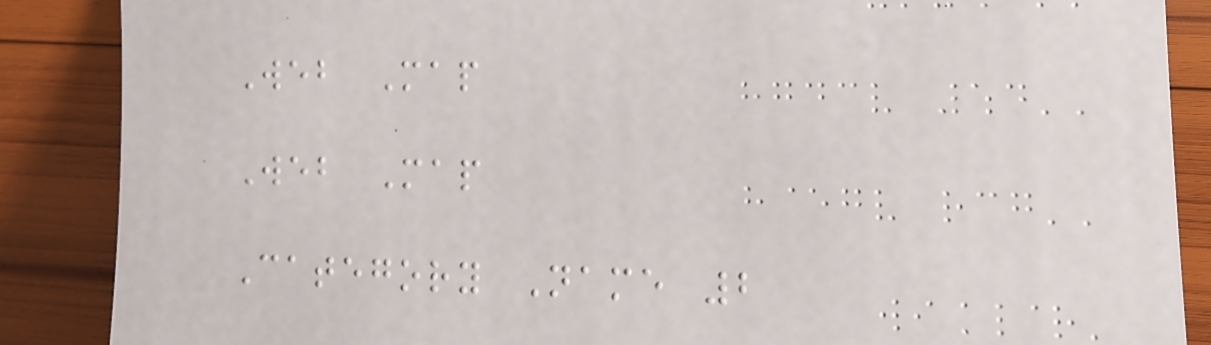Web Map
Web Map
Category Name 2
